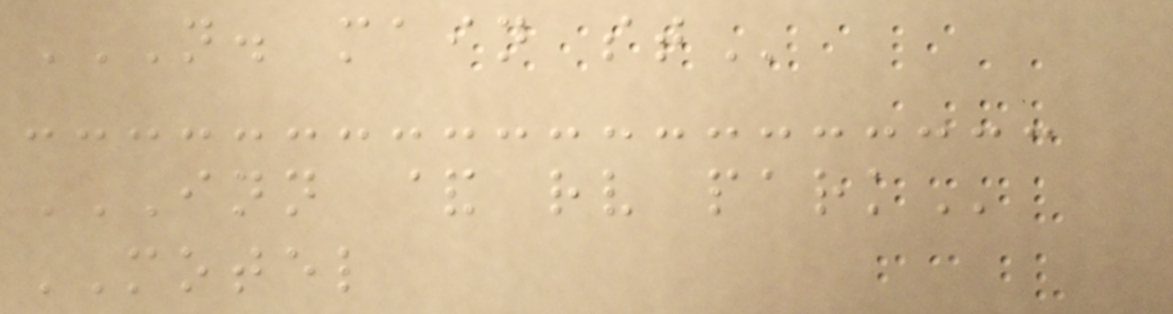N. MAIN ST
INN & RV PARK
MOTEL
